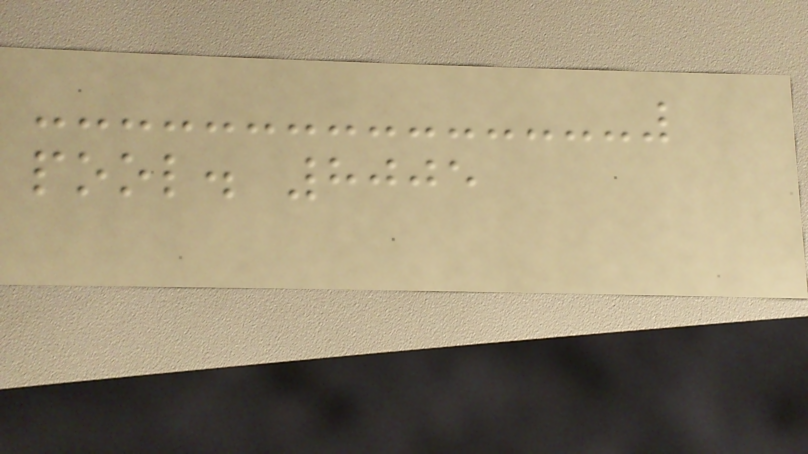pool. 8005
